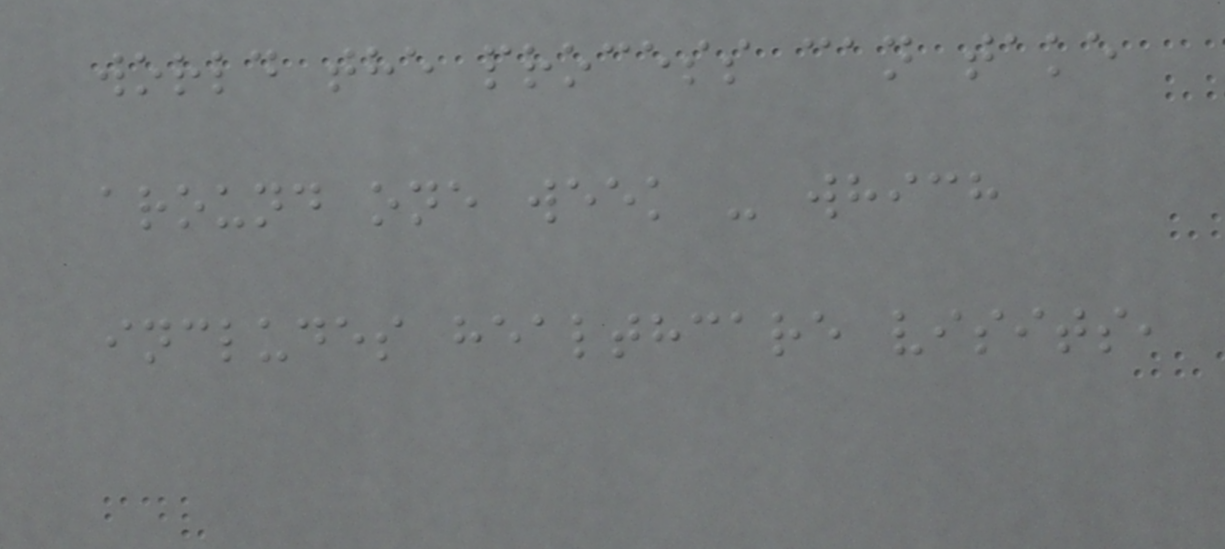world the process can take
around one week - which
includes healthcare visits,
